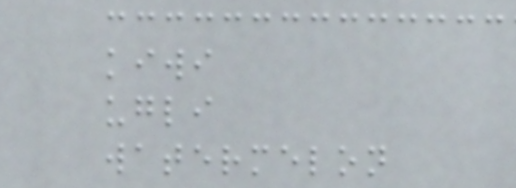kiwi
ugli
watermelon
